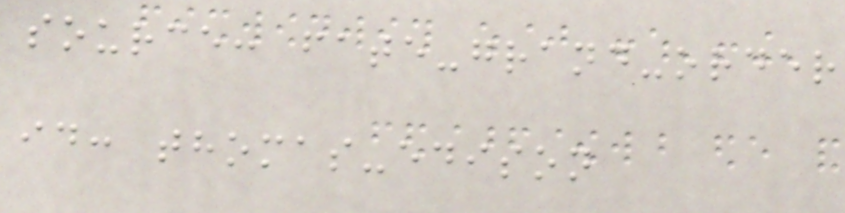source: fate-grand-order
id: thomas-edison
